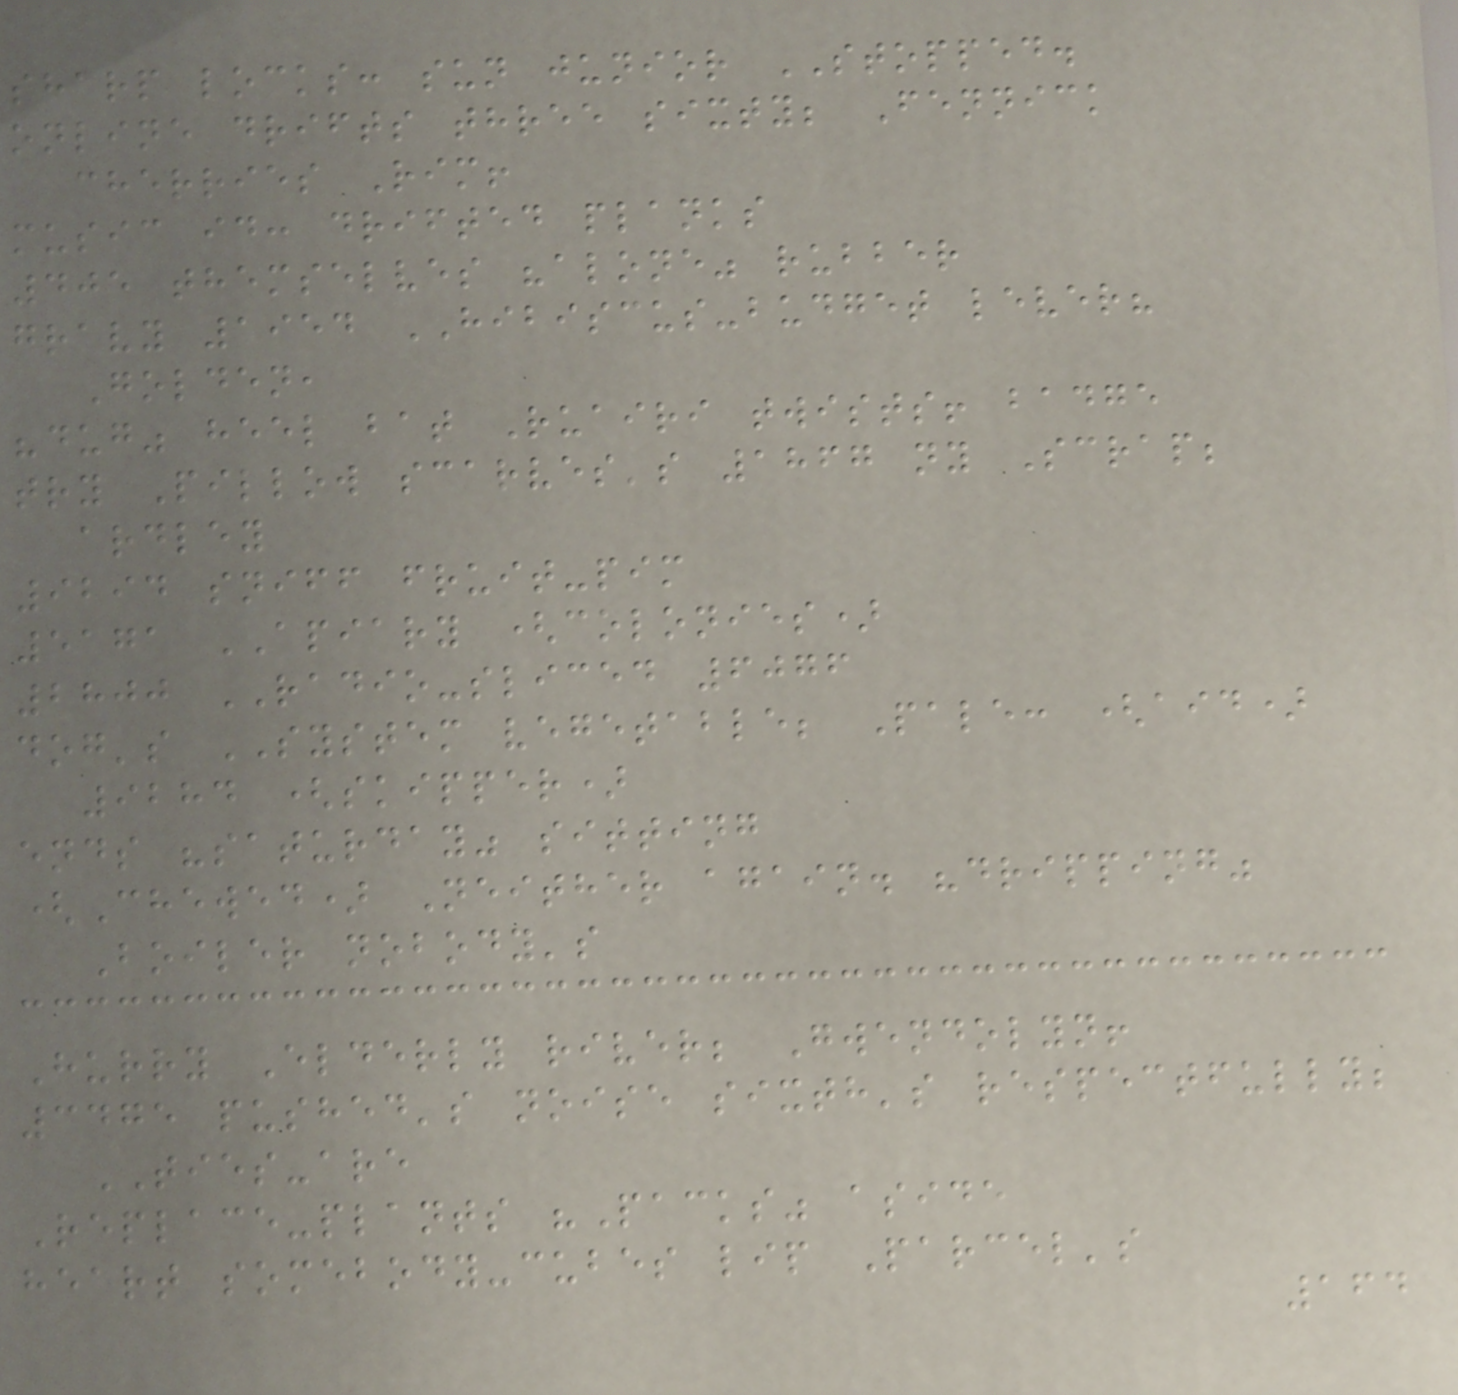sharp locks: sun junior STOPPED.
online drifts three sixty; Fennick
cherries Rim!
music id: drifted planks
405 themselves "alone" rubber
gravy 1954 HIBISCUS-budget lever?
Golden,
"dug" heel bat Ruairi twists! badge
try Pillow scarves's 1867 ny Scrap;
ardley
9294 sniff fruit-pim
5171 APIARY (colonies)
2800 RADIO-sliced 6076
dog's SYSTEM vegetable; Pale: (aid)
9284 (skipper)
ends "saturday" sitting
(Chewed) Neither again. "dripping"
Boiler nobody's
Hurry Elderly river; Gwendolyn!
3475 pushed's noise sixth's respectfully;
TIES-are
Replace-plants "Packs" aside
heart somebody-cubes lip Parcel's
164
